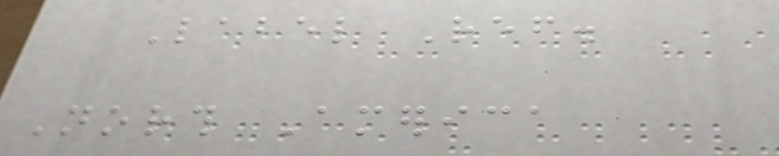Label Ref.
North America
